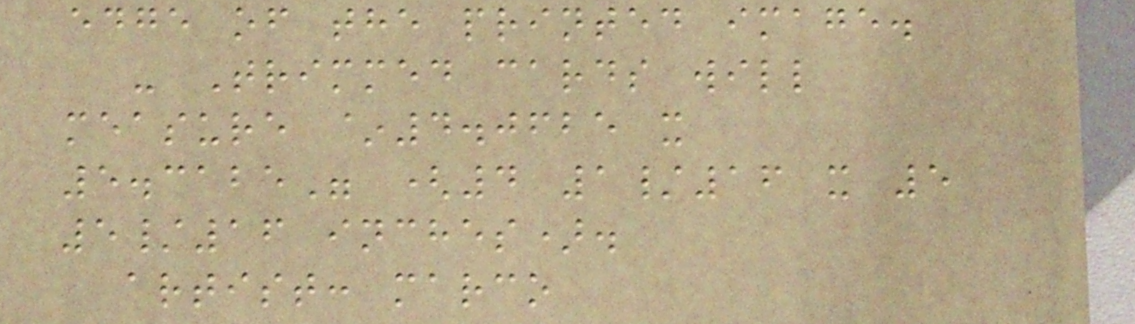edge of the printed image.
- Trimmed cards will
measure ~4.0625 x
5.3125" (4 1/16 x 5
5/16 inches).
artist: marco
